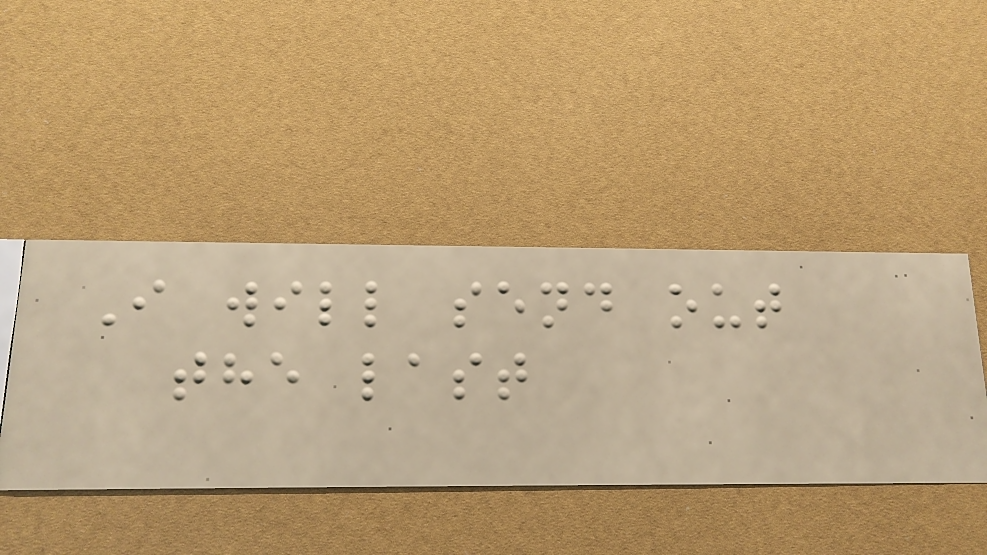I will send out
the last
